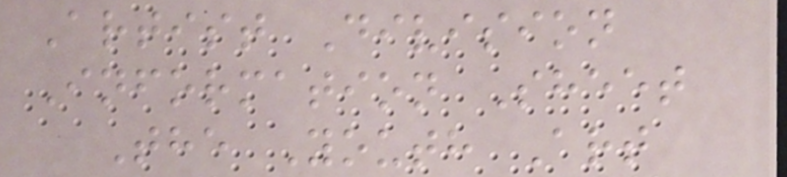Artist Division
Information Sheet
The Youth Art
